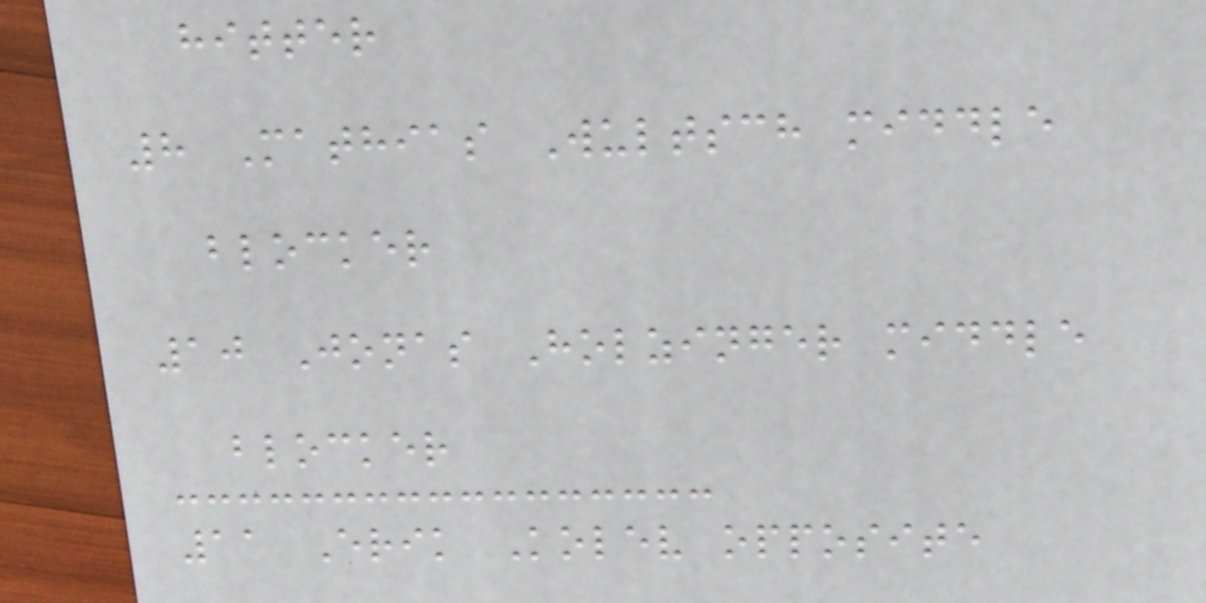hitter
8 Mathias Wultsch middle
blocker
10 Jonas Holzinger middle
blocker
11 Erik Kolev opposite
